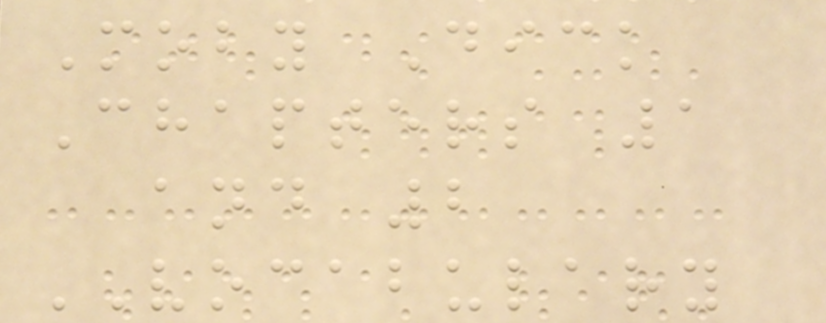Moby Dick
Chapters 1
and 2
VOCABULARY
